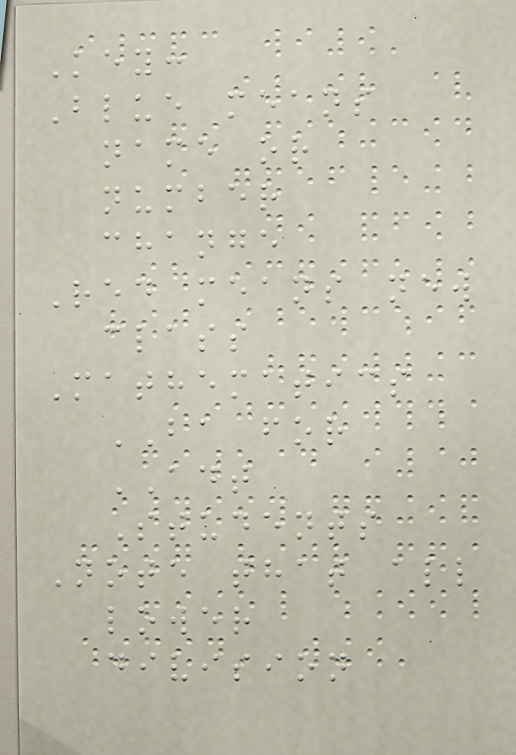Key:
Blue means
name or
number
change
Red means new
class
Mathematics
BA for
ADT
Students
Note that all
lower
division
